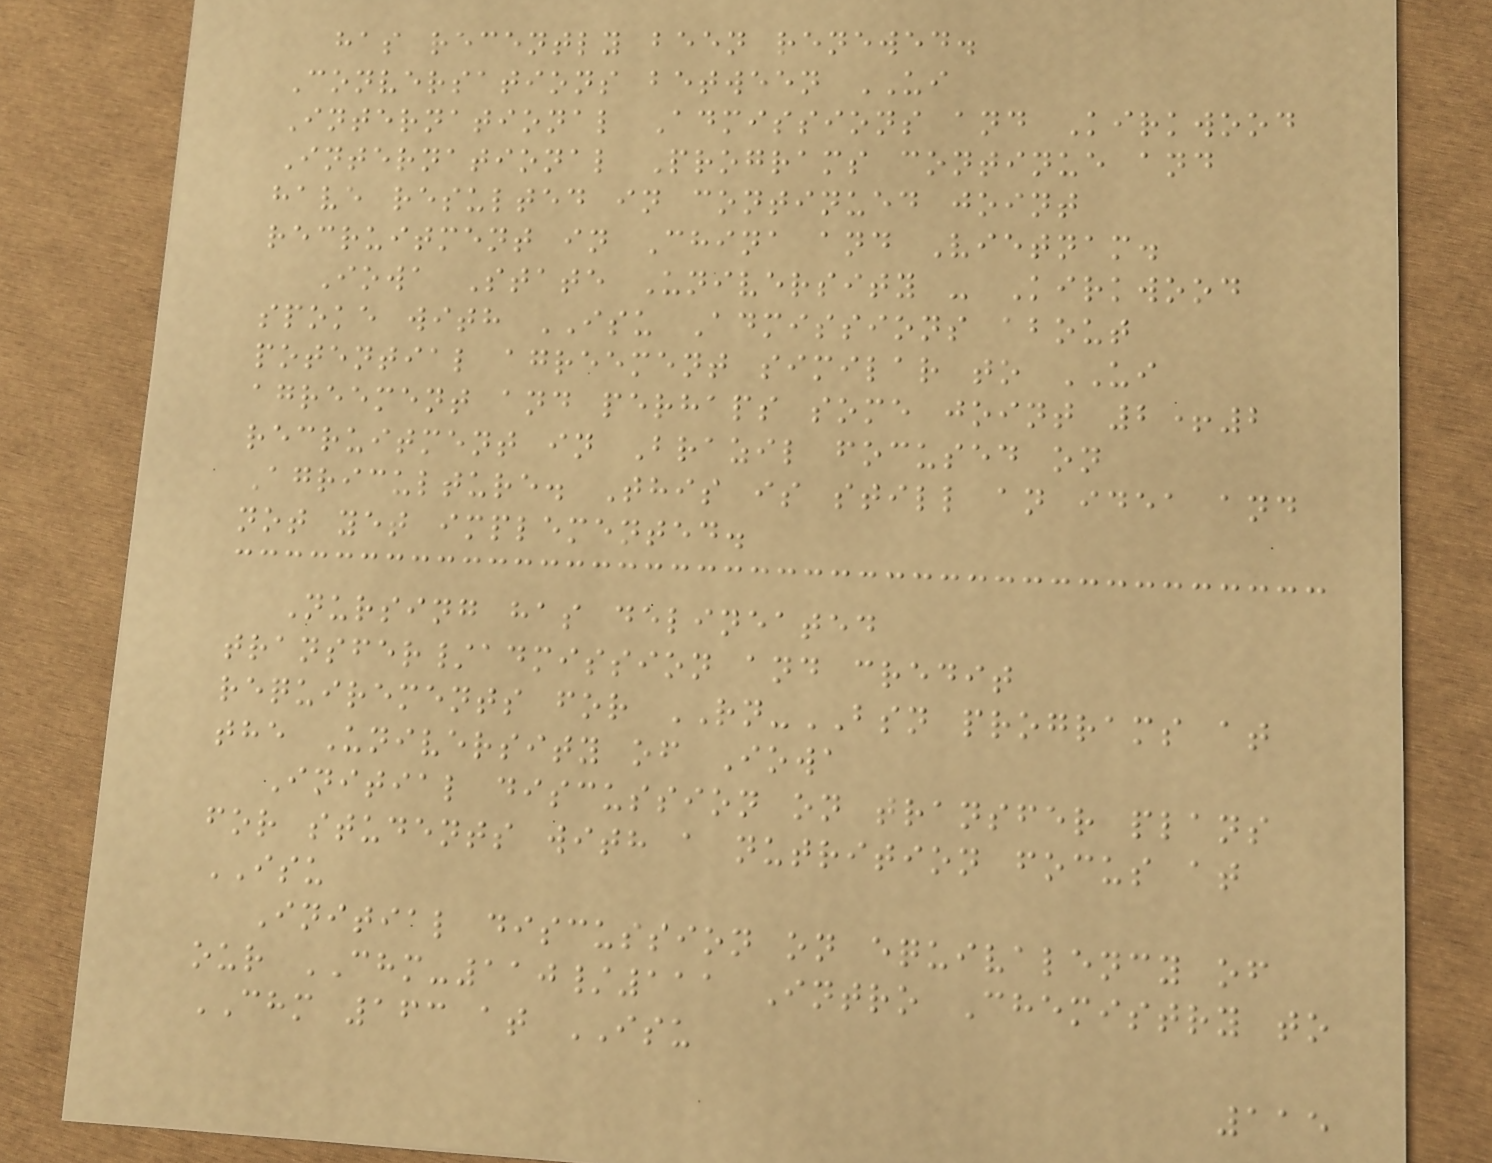has recently been renewed.
Conversations between UI
International Admissions and Kirkwood
International Programs continue and
have resulted in continued joint
recruitment in China and Vietnam.
Iowa State University - Kirkwood
spoke with ISU Admissions about
potential agreement similar to UI
agreement and perhaps some joint 2+2
recruitment in Brazil focused on
Agriculture. This is still an idea and
not yet implemented.
Nursing has delineated
transfer/admission and credit
requirements for RN-BSN programs at
the University of Iowa
Initial discussion on transfer plans
for students with a nutrition focus at
ISU
Initial discussion on equivalency of
our CHM-110/111 Intro Chemistry to
CHM 163 at ISU
115
